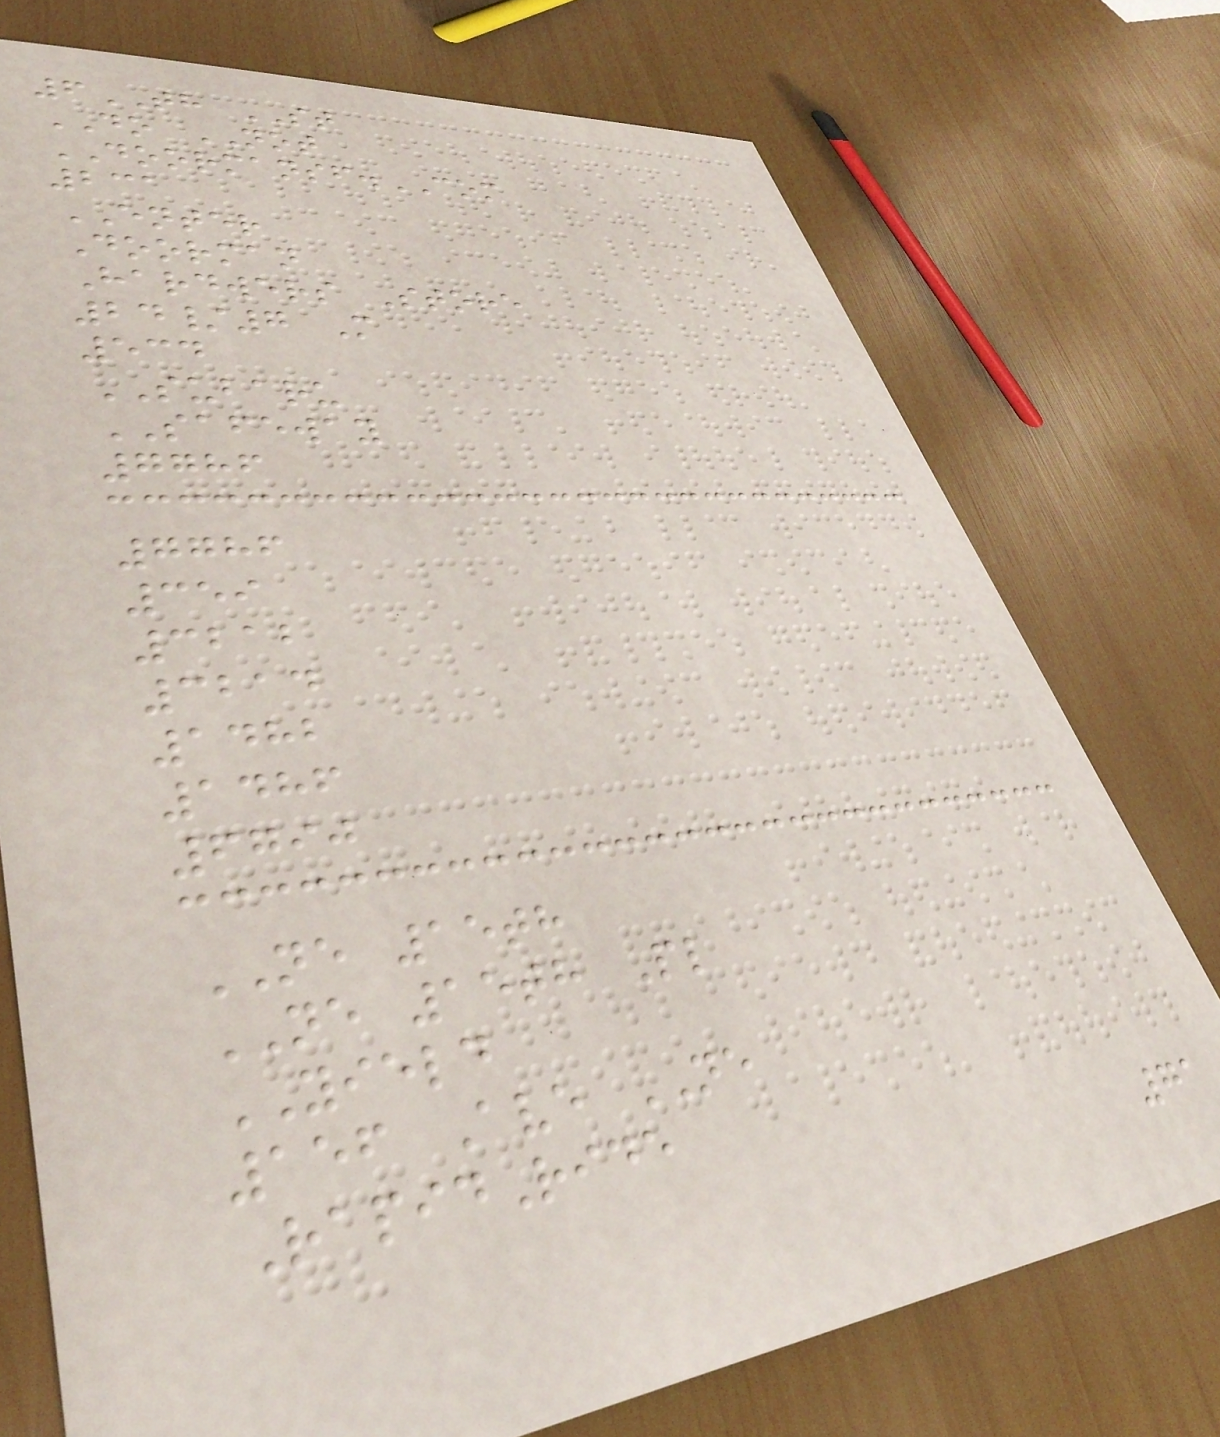6TH ST
DO NOT
DOORMANSF.COM
231
ENTER
Doorman
Hardwers Store
24/7 M
534
SUBARU
SAFEWAY
7786
7786
359
3212
3214
1482
1486
6790
NE 15th
NE 15th Pl
YIELD
156 Ave NE
RapidRide
71
